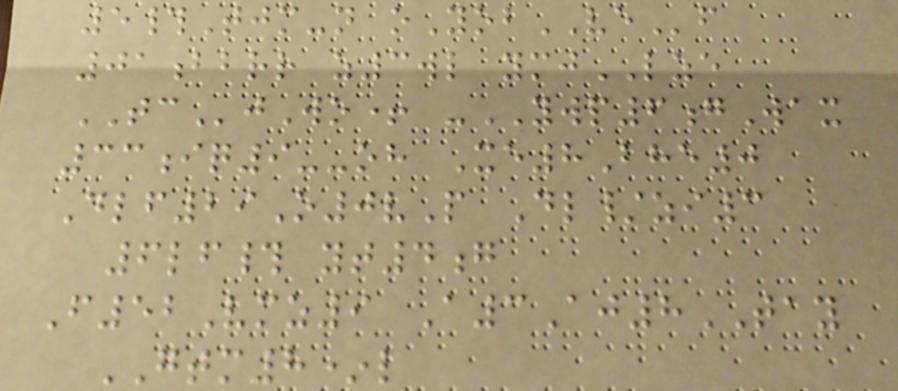5#Tjm-n oYobVEf
01bbrr z3wl ymjLZE
TCjWo+ -YWP6gWax
33iq9--oh Xe8Bhe0
Dlf29O0vP Dl/zi3
6lf# yt4g
F52Vmz9 A3Aj8TAY
GTM8*l
